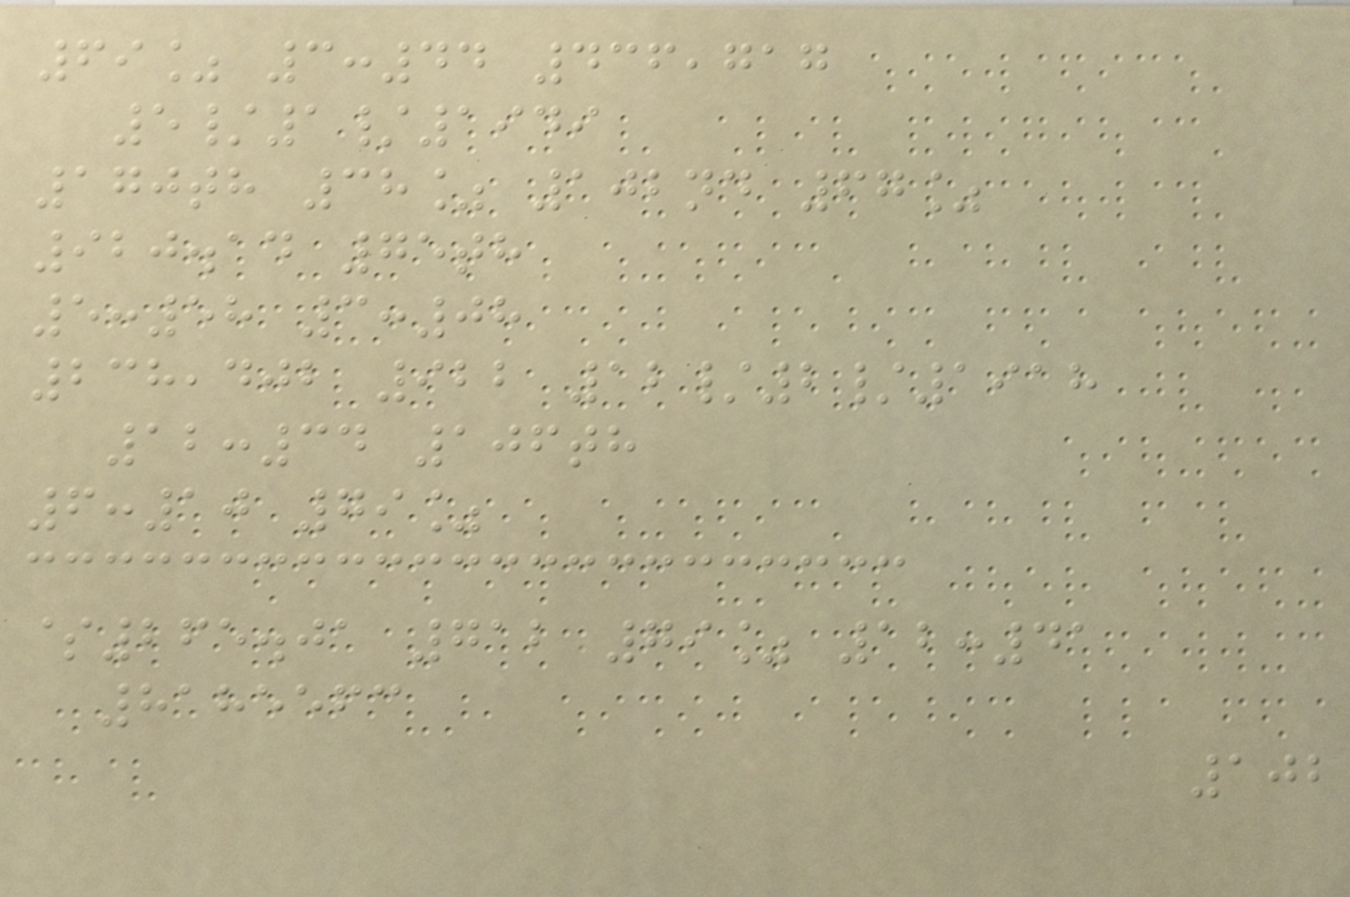69% 3:44 436,717
5/1/1949
170th 38% 102nd 67%
920.14 75th
5:58 3:08
238,402 922 12/2/1918
12:34 106th
6:10 79%
$265.01 712 79% 12:41
8185563
102
